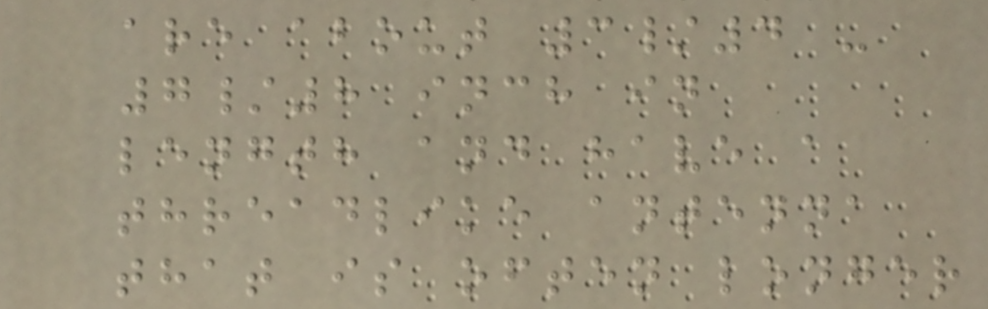are about 3/4 -
7/8 inch in
length and have a
threadlike antenna
that is often longer
